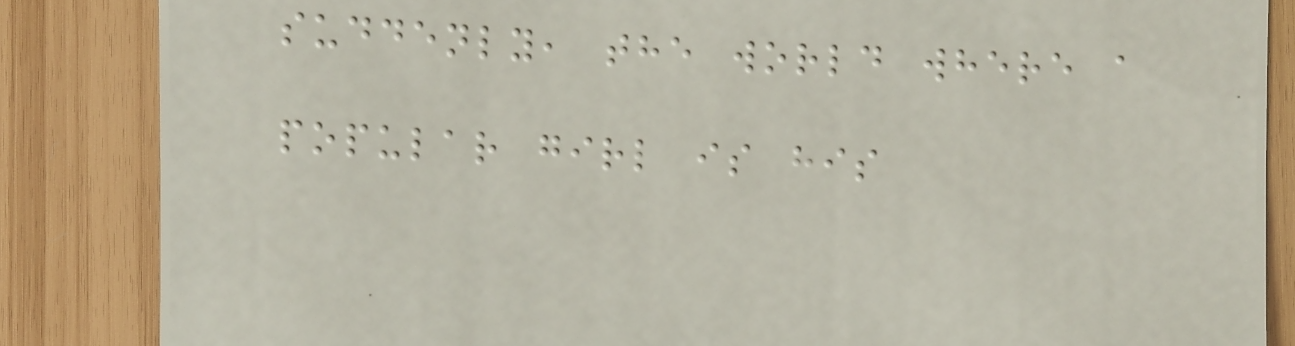suddenly, the world where a
popular girl is his
